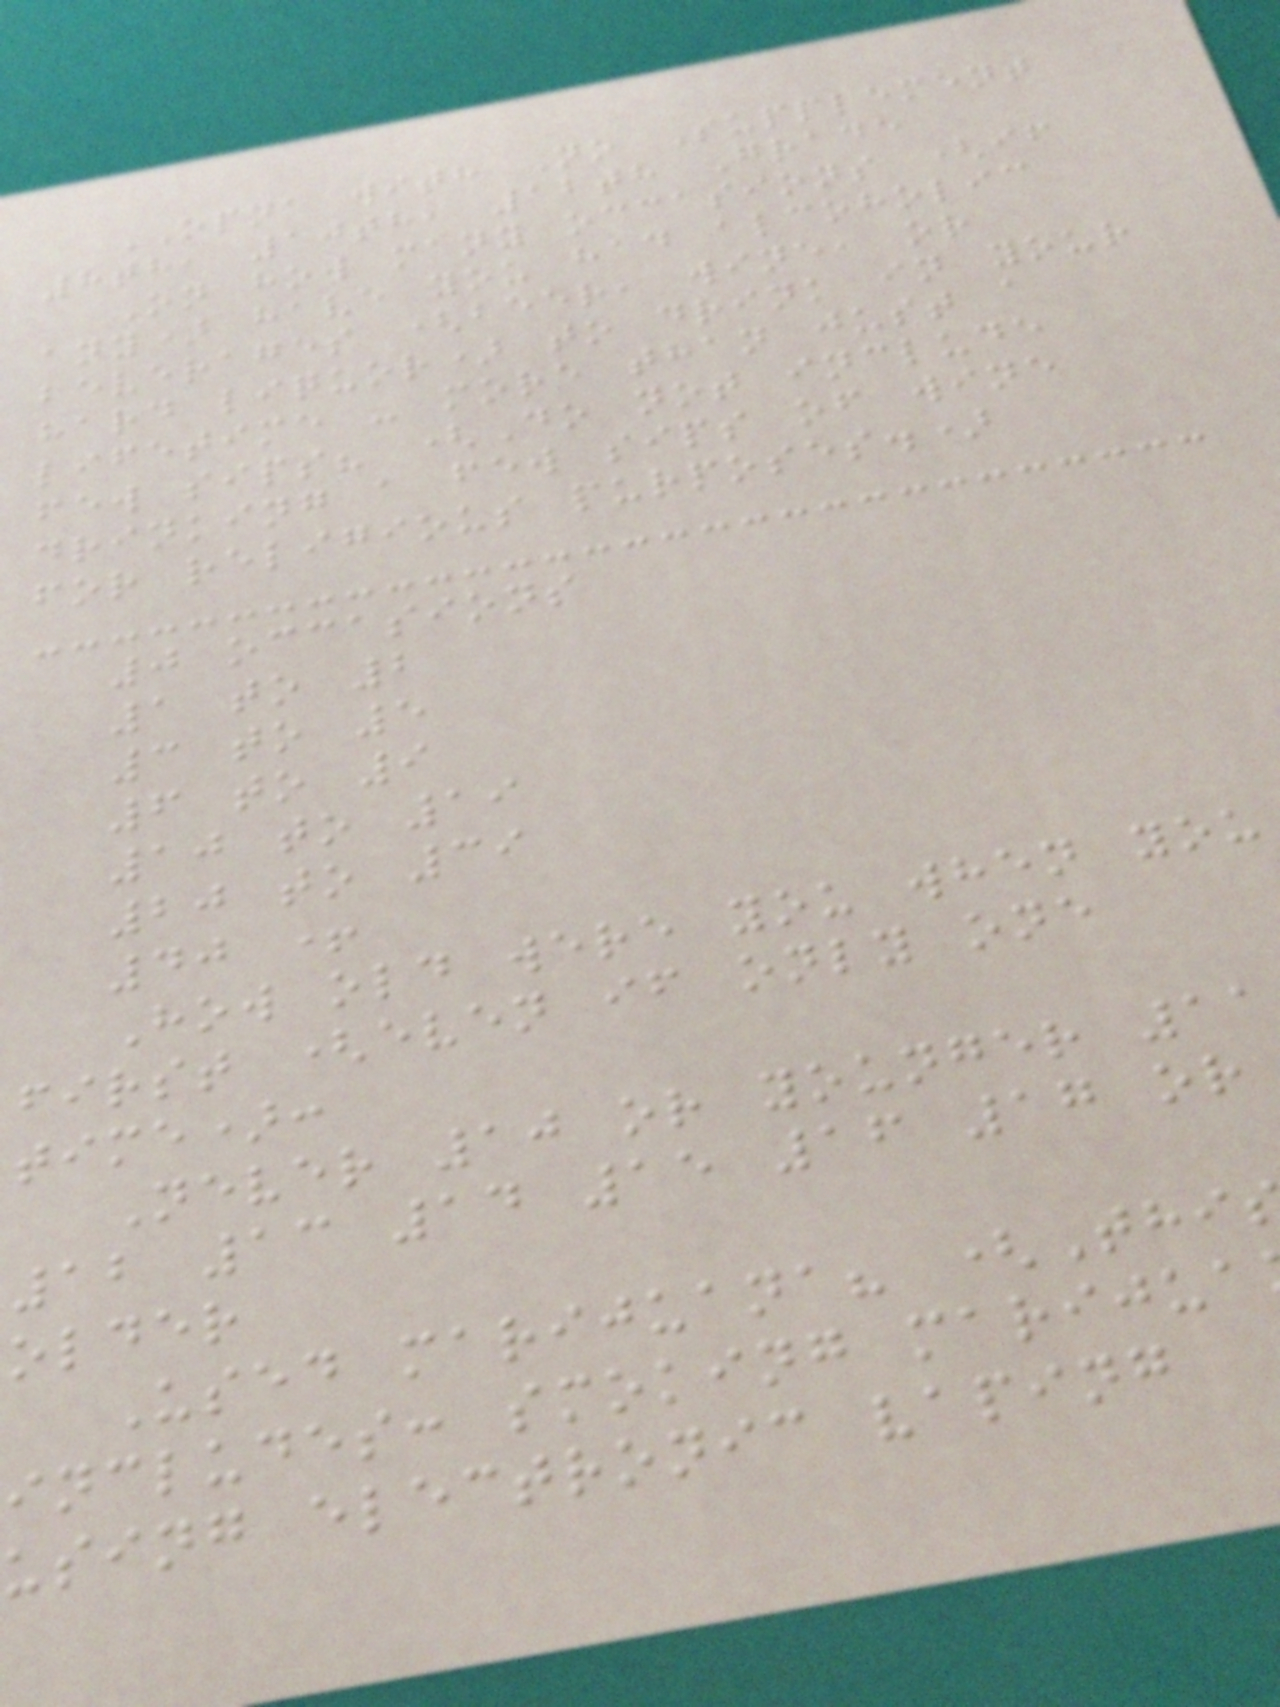OPNA with No Supplement
8th, 10th, 12th Grade
On how many occasions (if
any) have you had alcoholic
beverages (beer, wine, or
hard liquor) to drink in your
lifetime - more than just a
few sips? (Do not include
drinking a few sips of wine
for religious purposes.)
0 occasions
1 to 2
3 to 5
6 to 9
10 to 19
20 to 39
40 +
How old were you when you
first (even if only one
time):
Never 10 or younger 11
12 13 14 15 16 17 or
older
Used marijuana? (Thi
includes: smoking marijua
using electronic vaping
